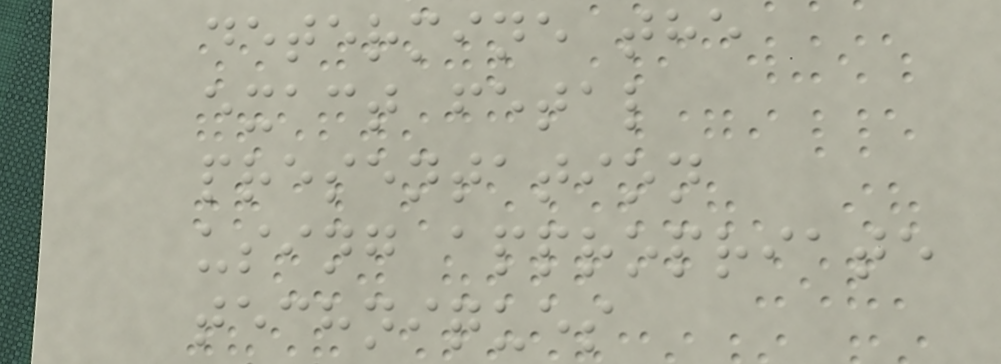determine the
exact fetal
presentation
using appropriate
techniques
